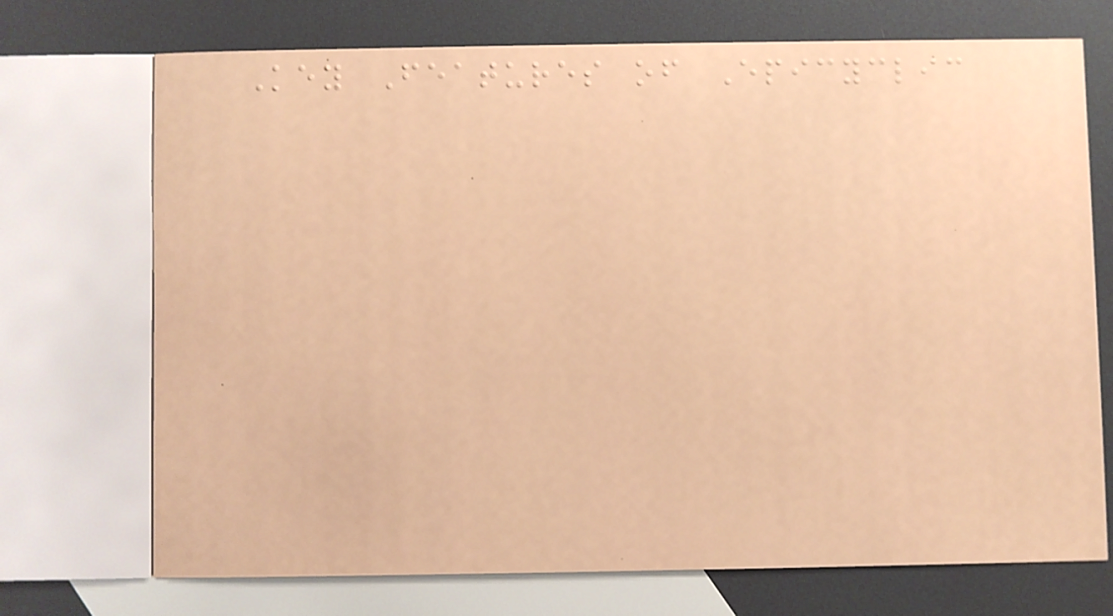Key Features of Epicyclic
